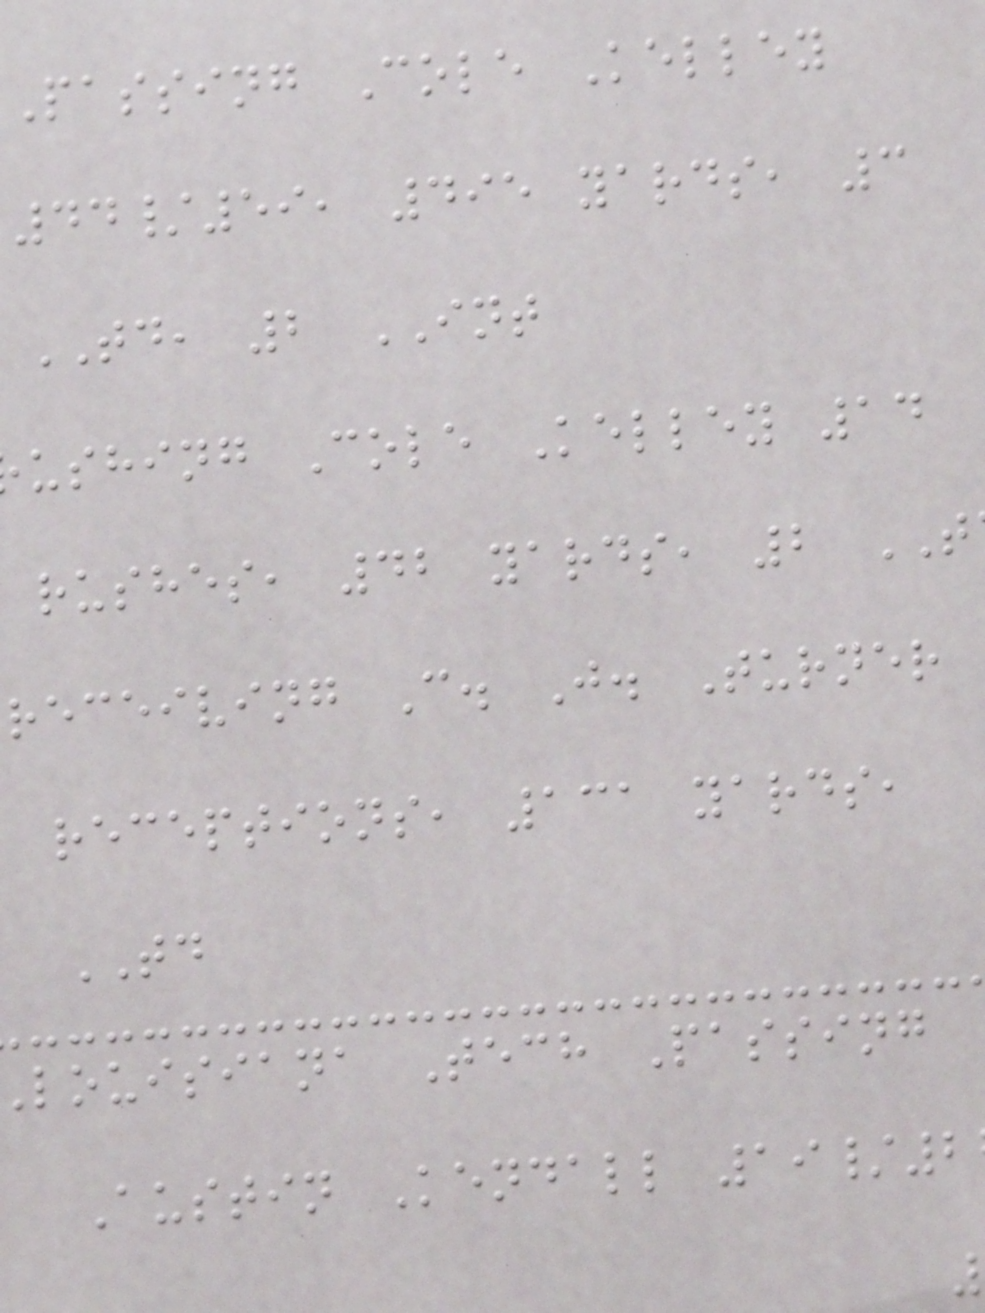Passing Cole Kelley
44/59, 495 yards, 3
TD, 2 INT
ushing Cole Kelley 14
rushes, 42 yards, 2
receiving C. J. Turner
receptions, 131 yards,
TD
louisiana Tech Passing
Austin Kendall 19/2
